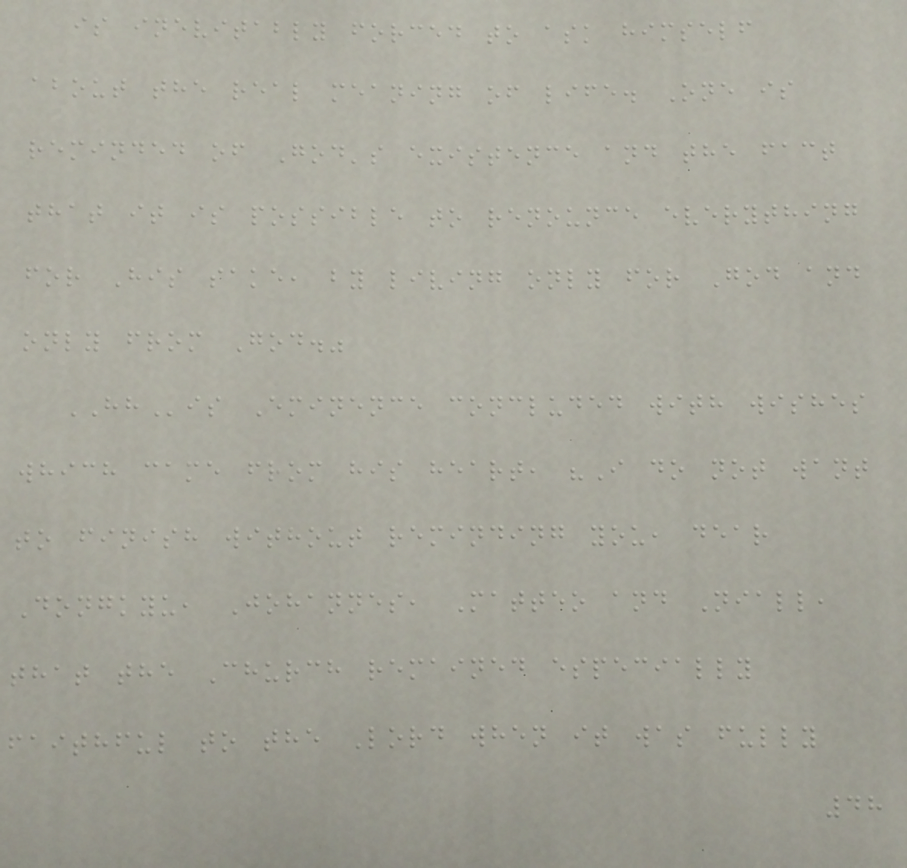is inevitably forced to ask himself
about the real meaning of life. One is
reminded of God's existence and the fact
that it is possible to renounce everything
for His sake, by living only for God and
only from God."
HHis Eminence concluded with wishes
which came from his heart, "I do not want
to finish without reminding you, dear
Dongkyu, Johannes, Matteo and Niall,
that the Church remained especially
faithful to the Lord when it was fully
48
